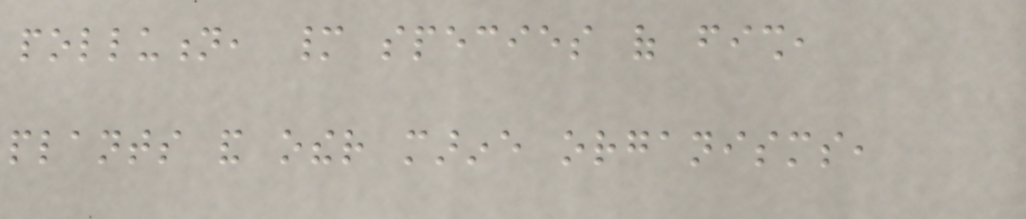pollution, many species of fish,
plants and other marine organisms,
